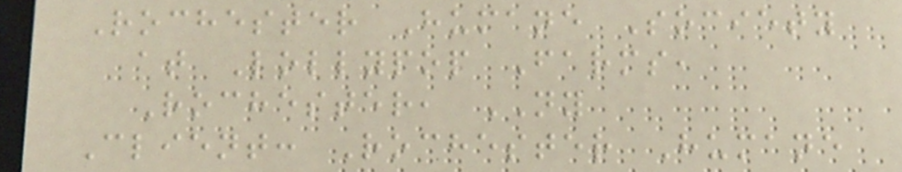Rochester Humane Society
at Lollypop Farms,
Rochester, NY
Client: Rochester Humane
